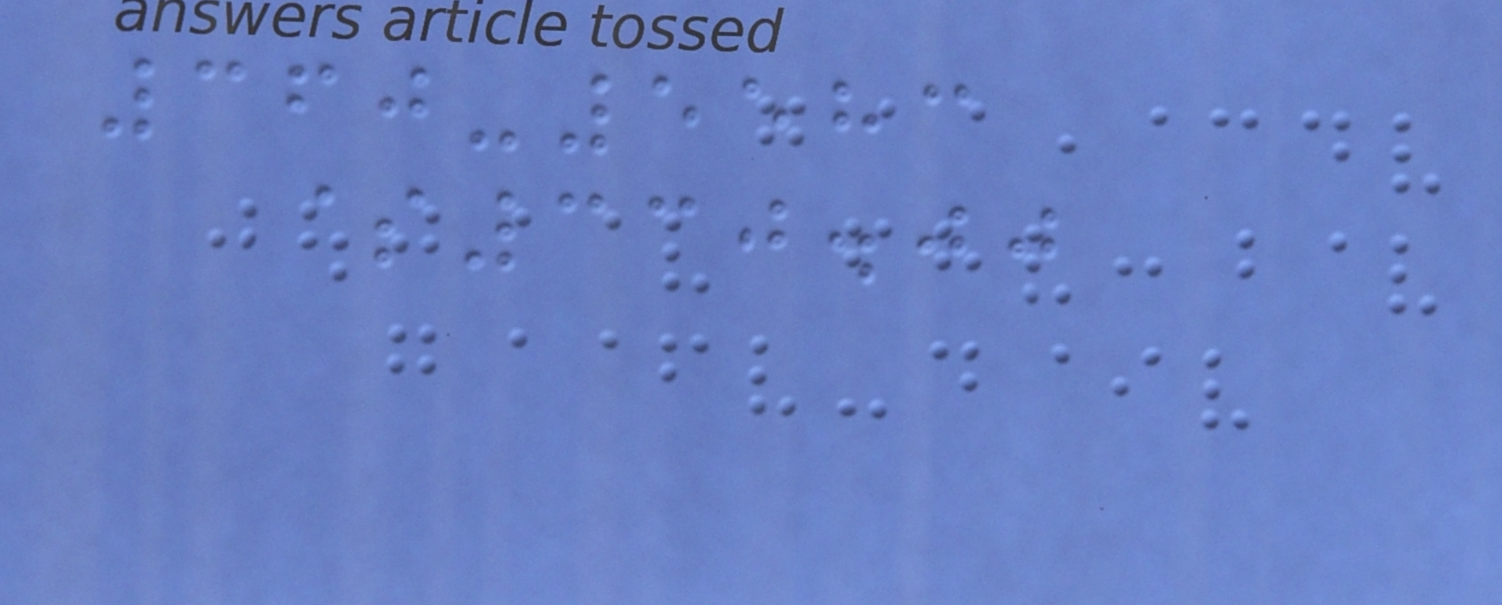360-5583
$330.00
